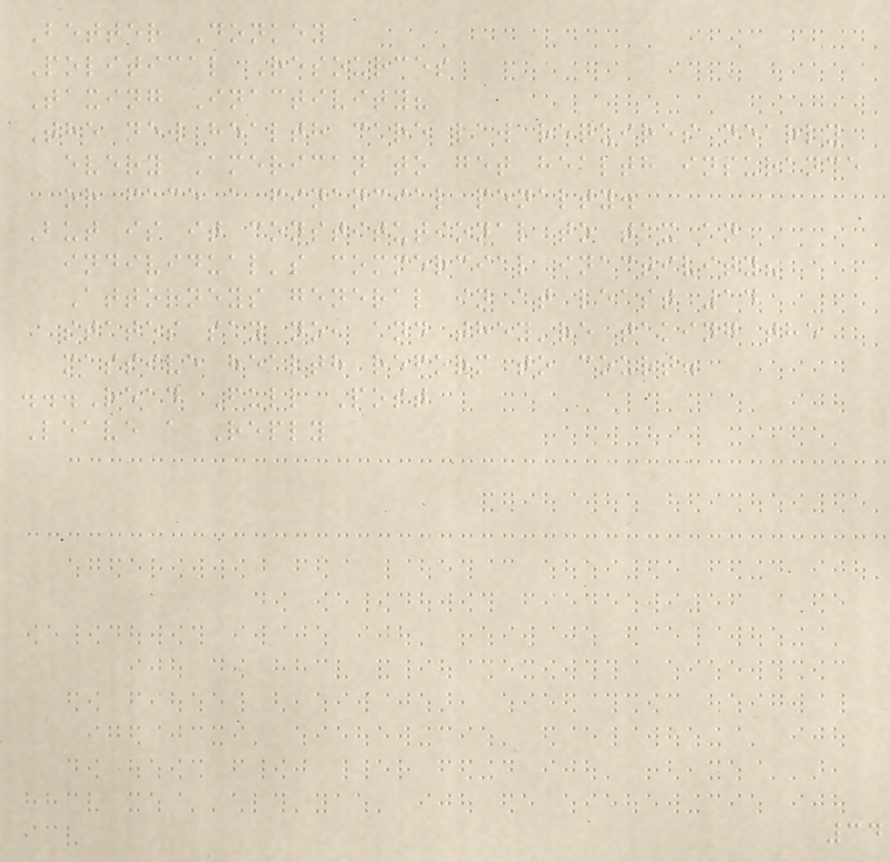Better Donkey
Political Resources
Taxing Inactivity?
The new health care law requires nearly
every American to get health insurance
or face a financial penalty.
But is it constitutional to tax an
individual's commercial inactivity?
Attorneys general in at least 14
states say no, and they're taking the
massive health reform to court.
...Read Full Post
Leave a Reply
34
